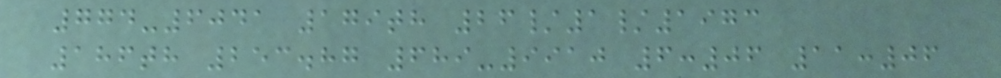774-6041 179th 26/1/1973
186th 253.87 689-9910 6:06 11:06
